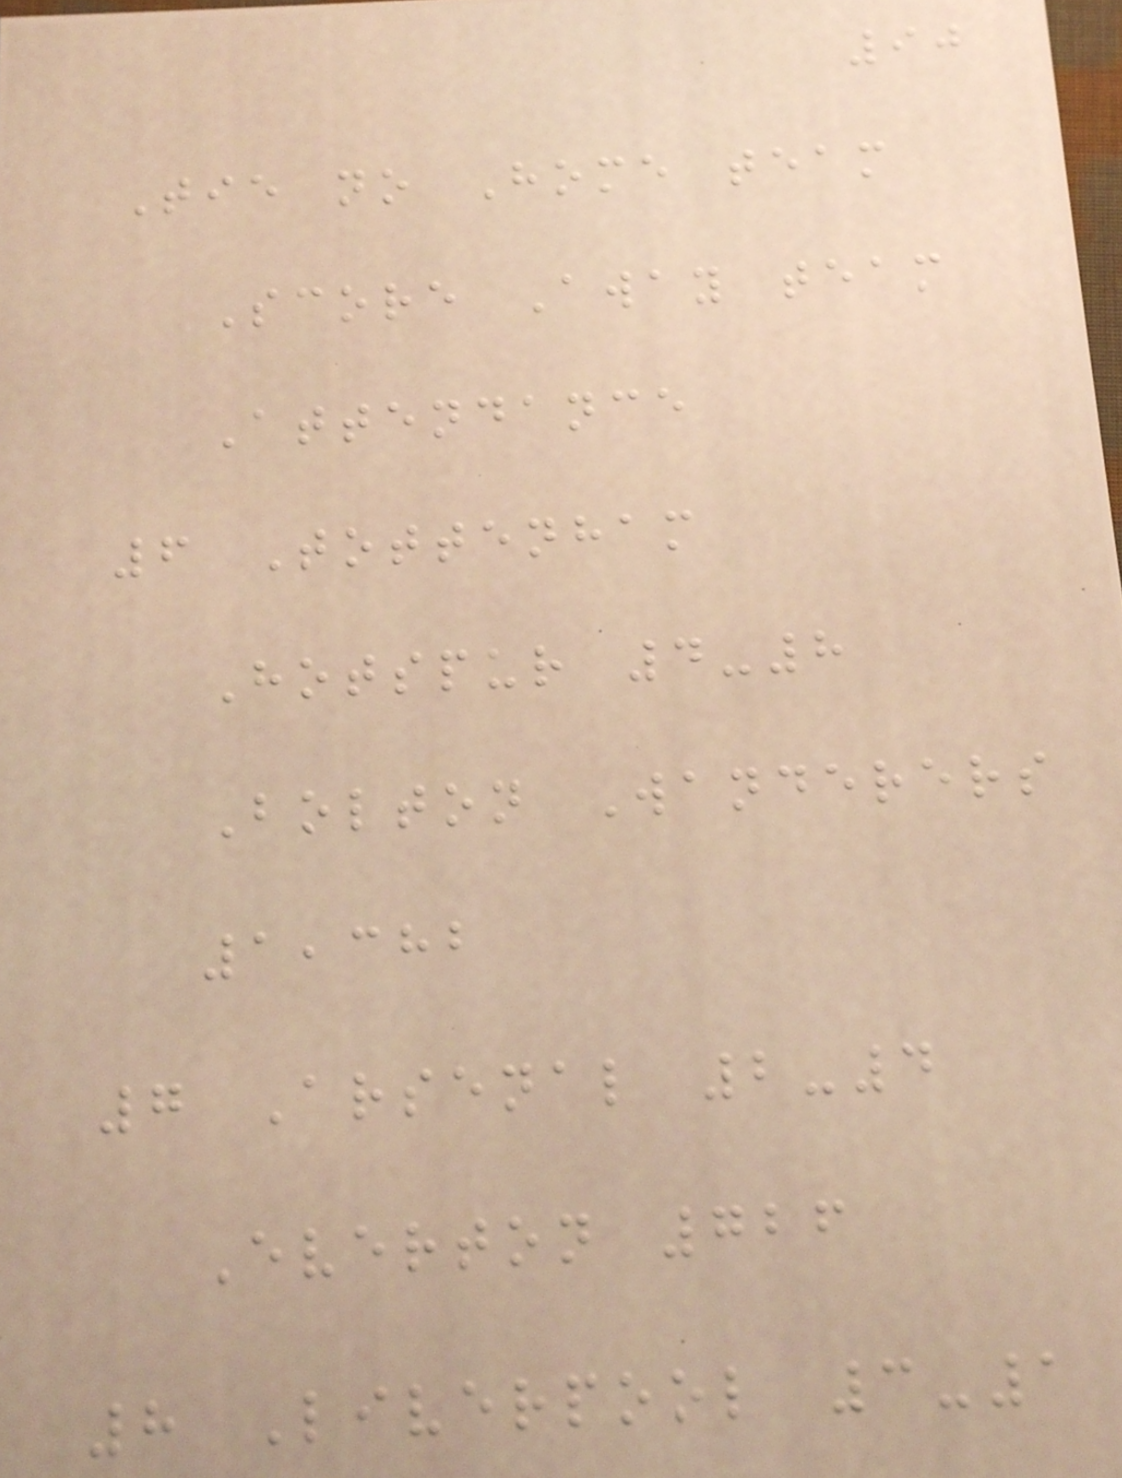90
Tie no Home team
Score Away team
Attendance
6 Tottenham
Hotspur 4-8
Bolton Wanderers
1,382
7 Arsenal 2-4
Everton 726
8 Liverpool 3-1
